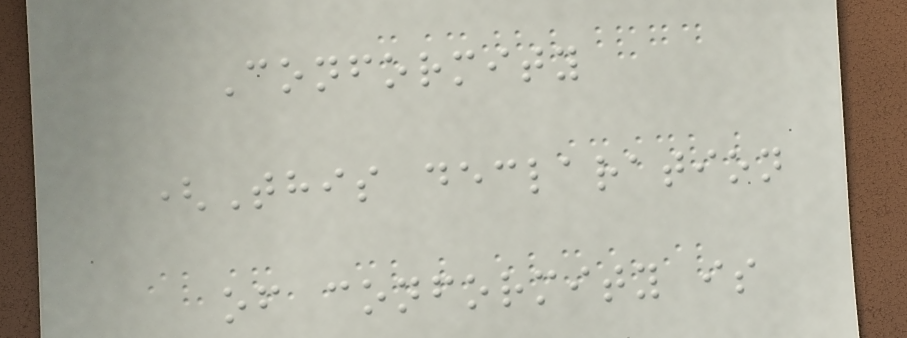Conformity
(This declaration
of conformity is
